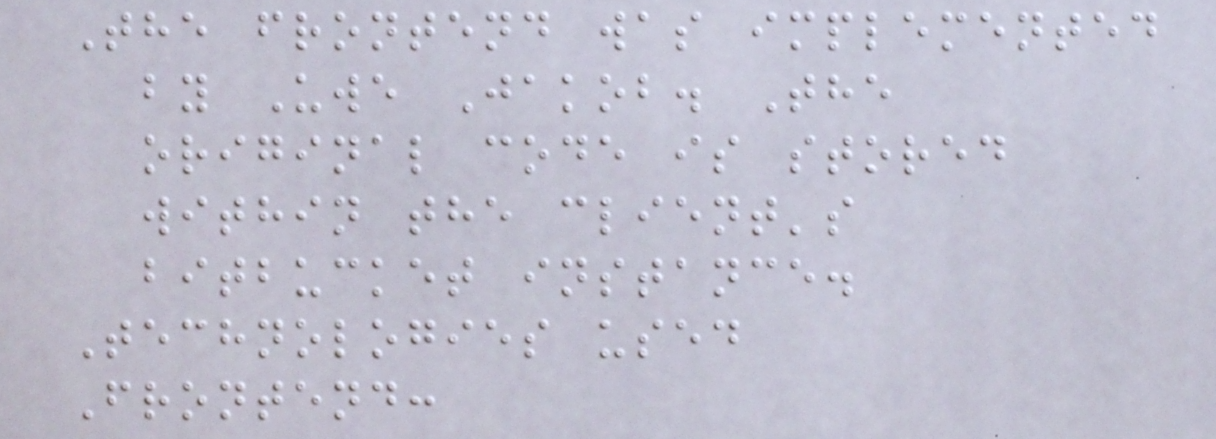The frontend was implemented
by Uwe Jakob. The
original code is stored
within the client's
bitbucket instance.
Technologies used
Frontend:
